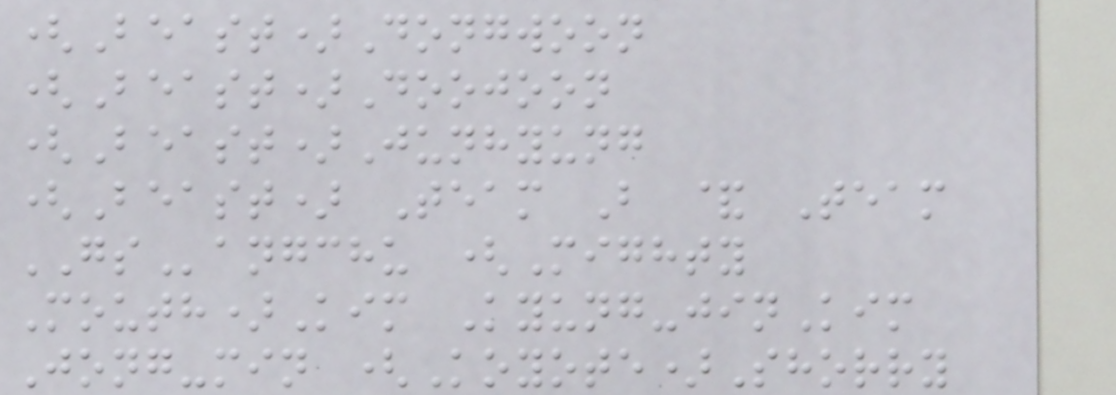(Beast)Dongwoon
(Beast)Doojoon
(Beast)Junhyung
(Beast) Team B & Team
GSangchu (Mighty
Mouth)Kim Kyung-jinKim
Jong-min (Koyote)Shorry
